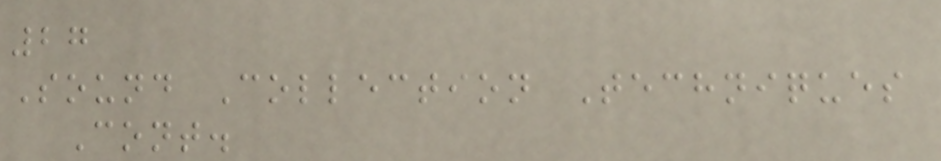27
Sound Collection Techniques
Cont.
